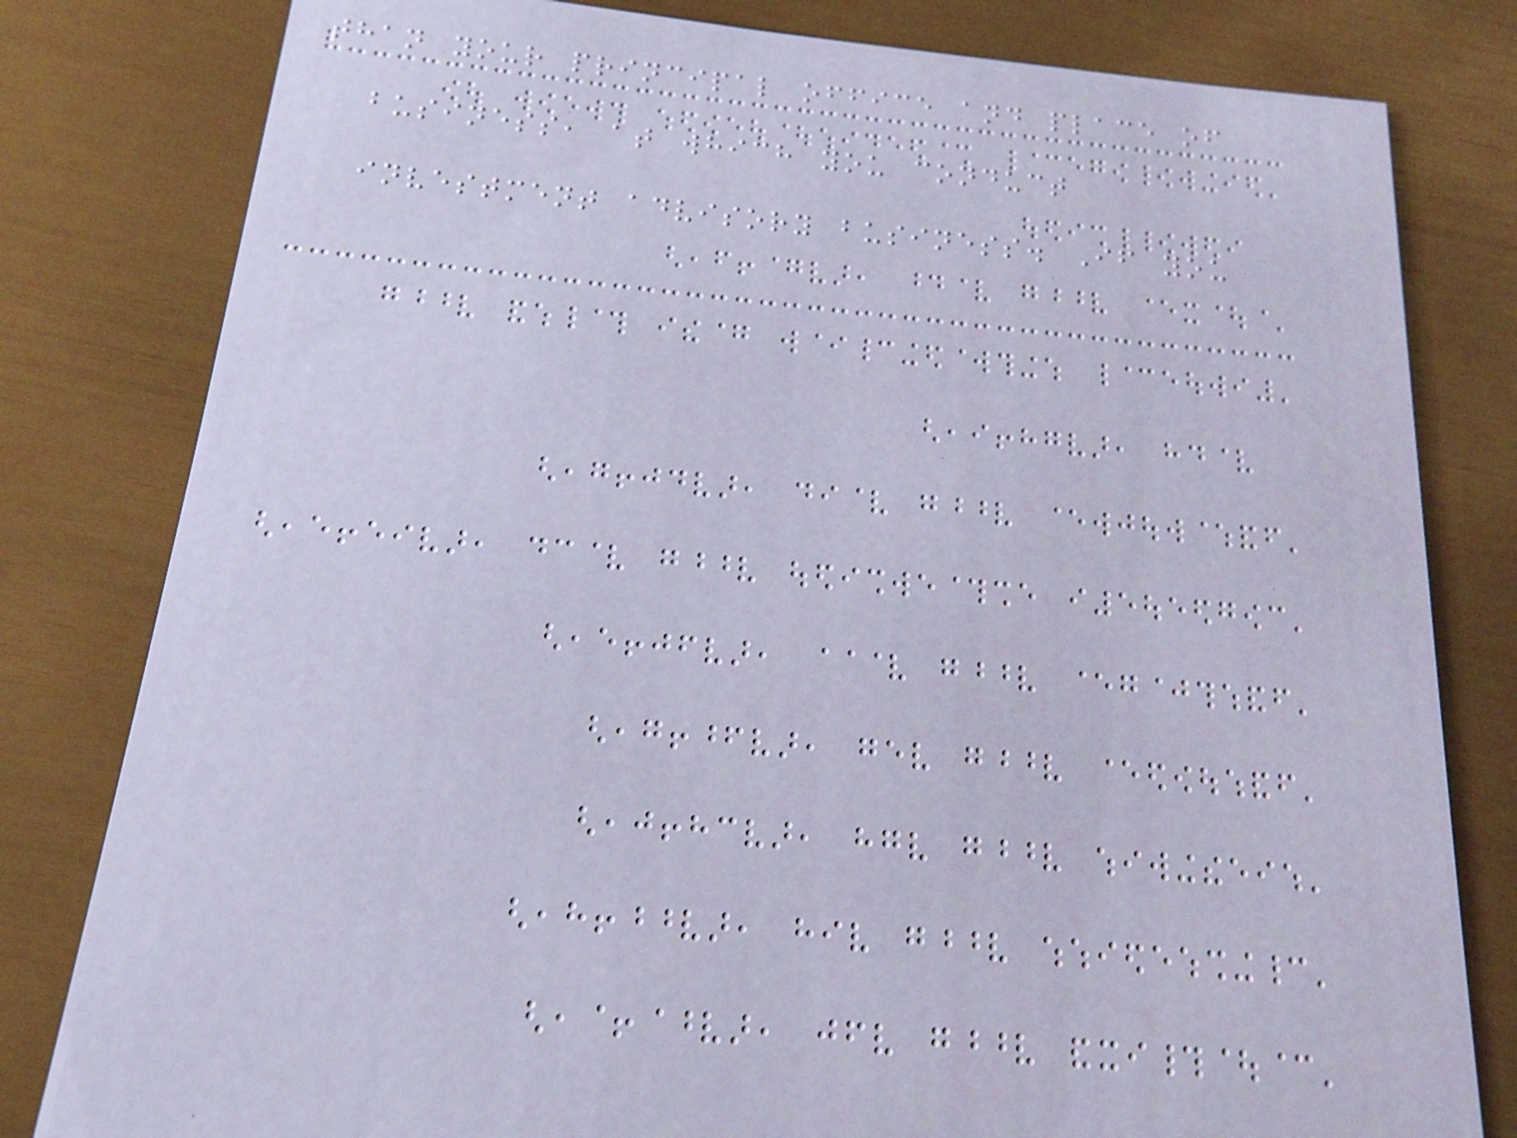than your principal office and place of
business, at which you conduct
investment advisory business. If you
